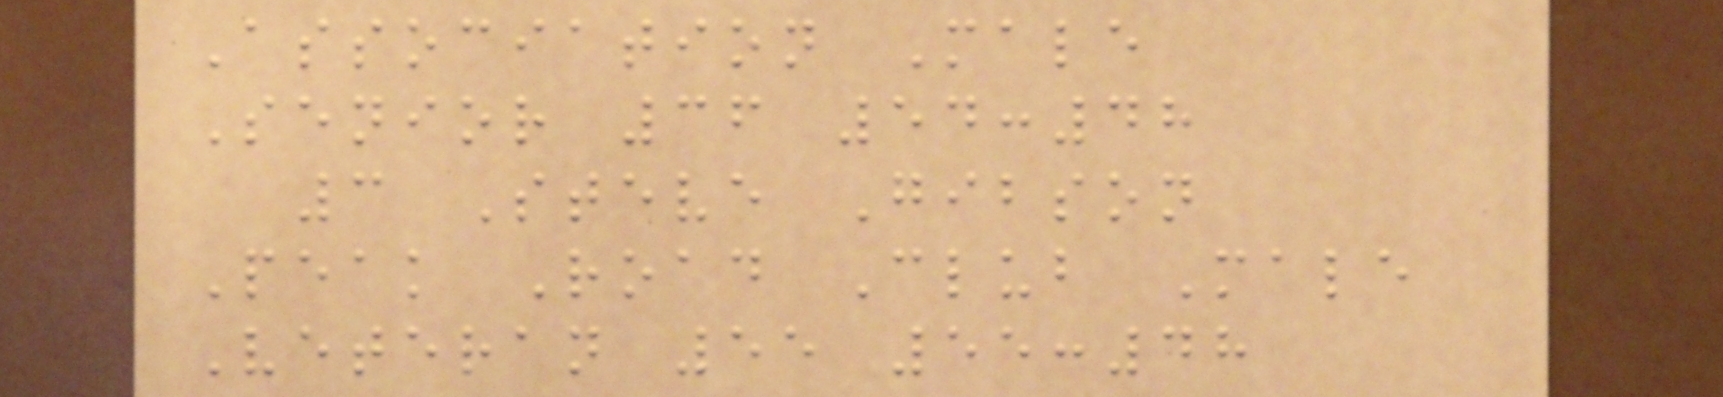Association Male
Senior 36 54:48
3 Steve Gibson
Peak Road Club Male
Veteran 55 55:48
